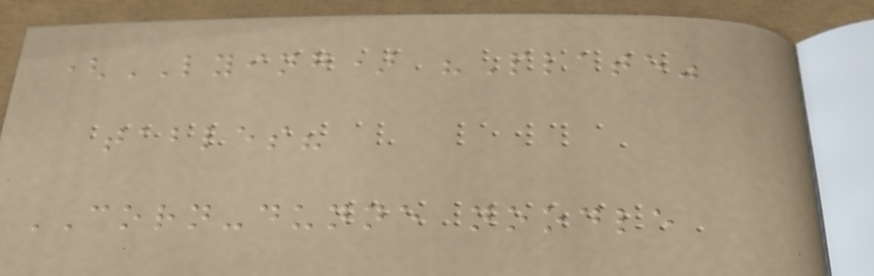(LYING) "Plate"
tables?
CORN-dunne noodle
